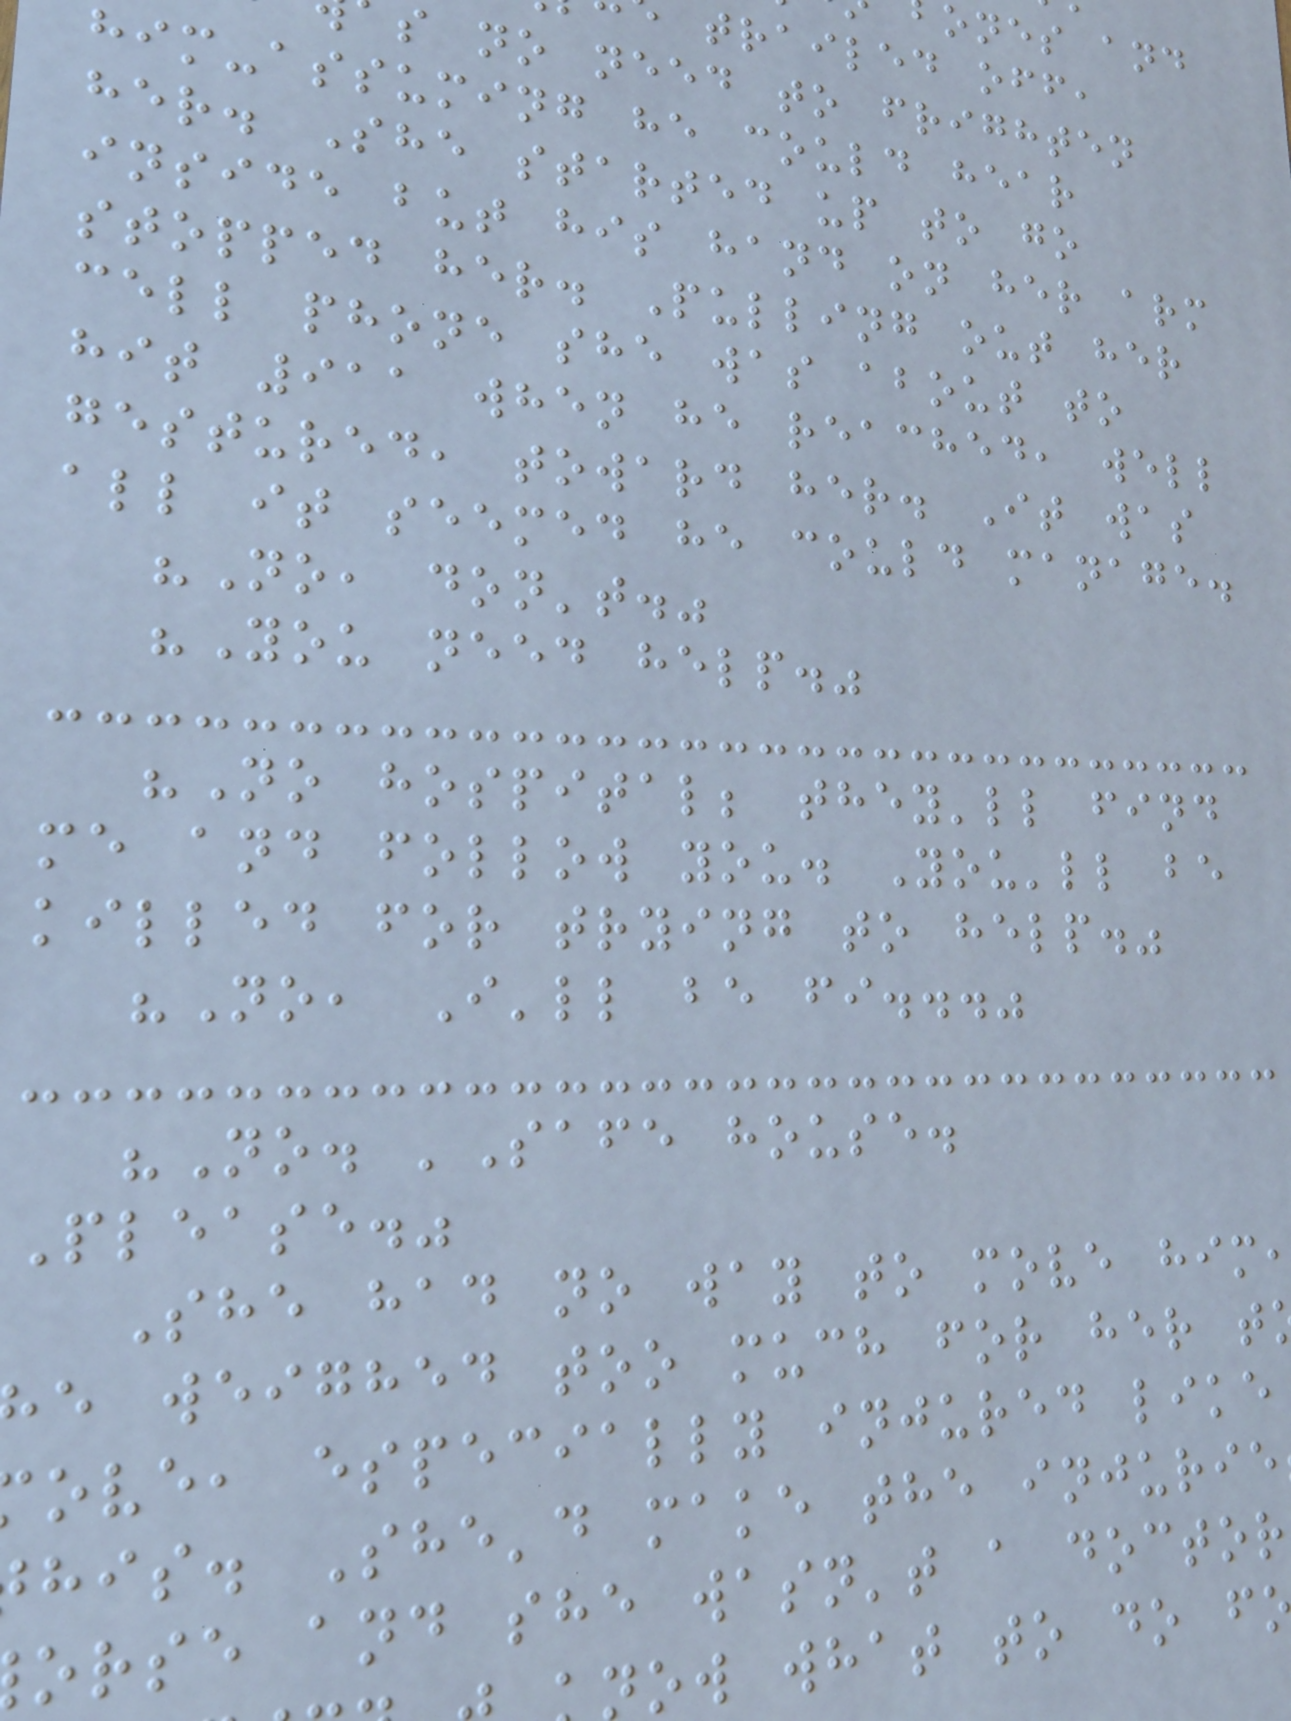ones and
trailed off,
s no need to frighten
him-assuming he could hear
her. She started up to go
inside but his hand on her arm
stopped her. Pulling out her
cell phone she was about to
hit 911 when he reached, well
gestured, toward her. It was
all it seemed he could manage.
"No, don't."
"You need help."
"No hospital; they'll find
me and follow you. You'll be
killed for trying to help."
"No, I'll be fi..."
"No. 'Safe house.
Please."
She had no way to move him
e weighed too much for her t
ove, especially injured like
his. She'd make the injurie
orse and she wasn't a doctor
now what to do f
